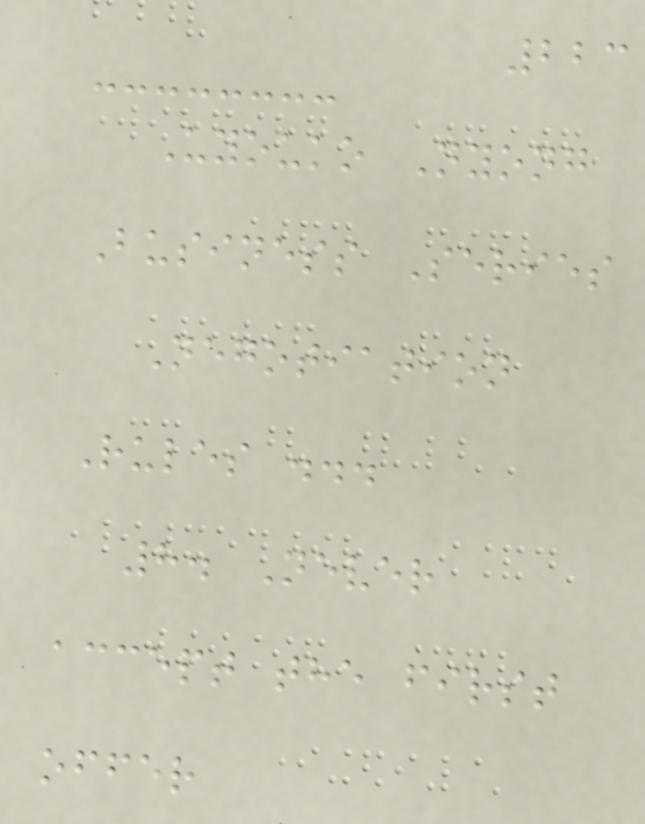223
Uyouko Nyong
Business Series
Negotiation
Rules ...
8. Never
accept the first
offer
